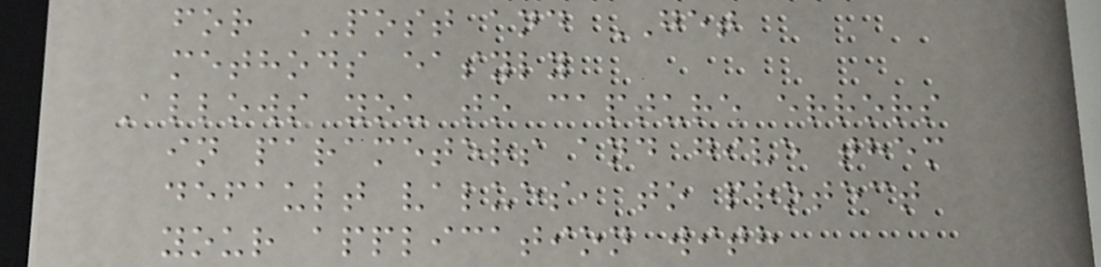for POST and GET
methods easyly
Allows you to capture errors
in parameters and give them
default values, to protect
your application with
